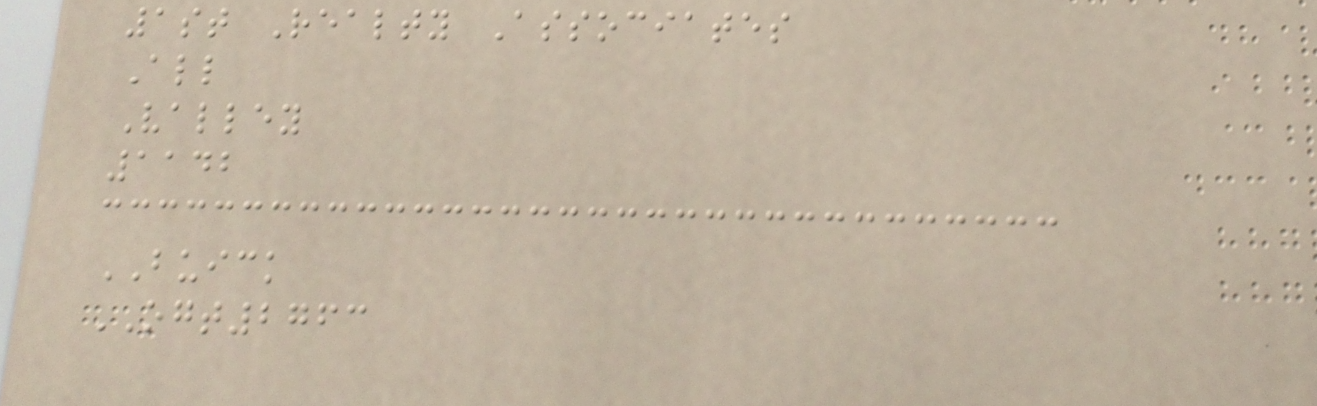1st Realty Associates
All
Valley
1142
BUICK
OGT2763
